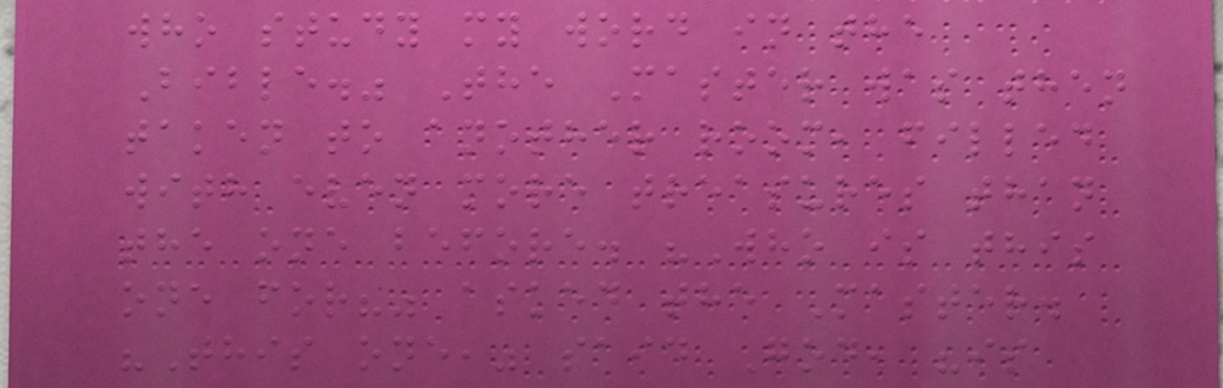who study my word in the
Bible." The Master was then
taken to another room, filled
with even more treasures than
the one before. "Who is this
one for?" asked the Master.
"This one," said God, "is
